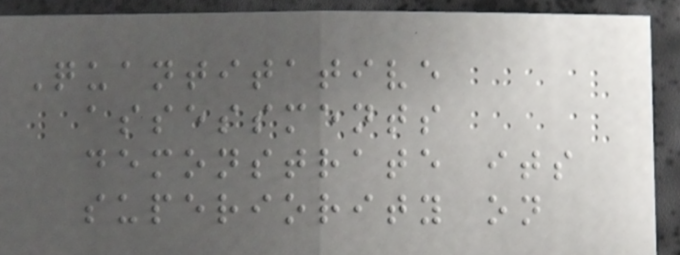Quantitative
assessments
demonstrate its
superiority on
